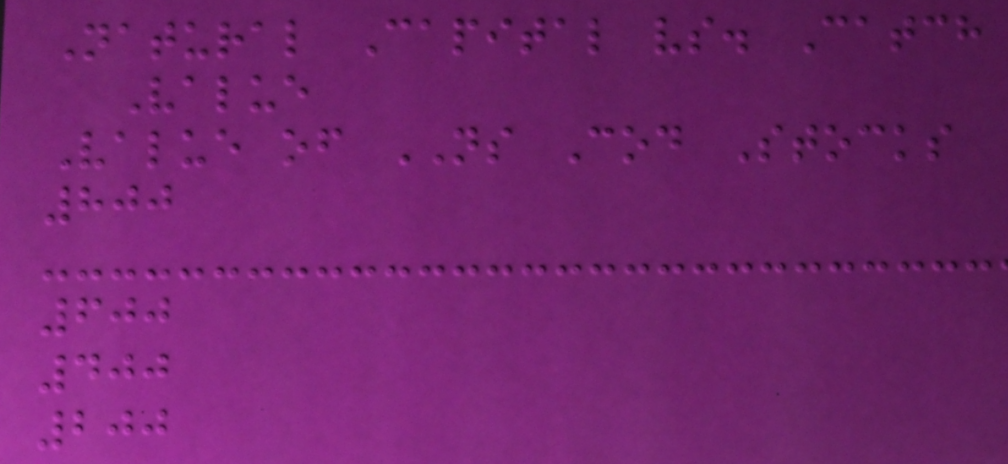Natural Capital vs. Catch
Value
Value of NS Cod Stocks
800
600
400
200
